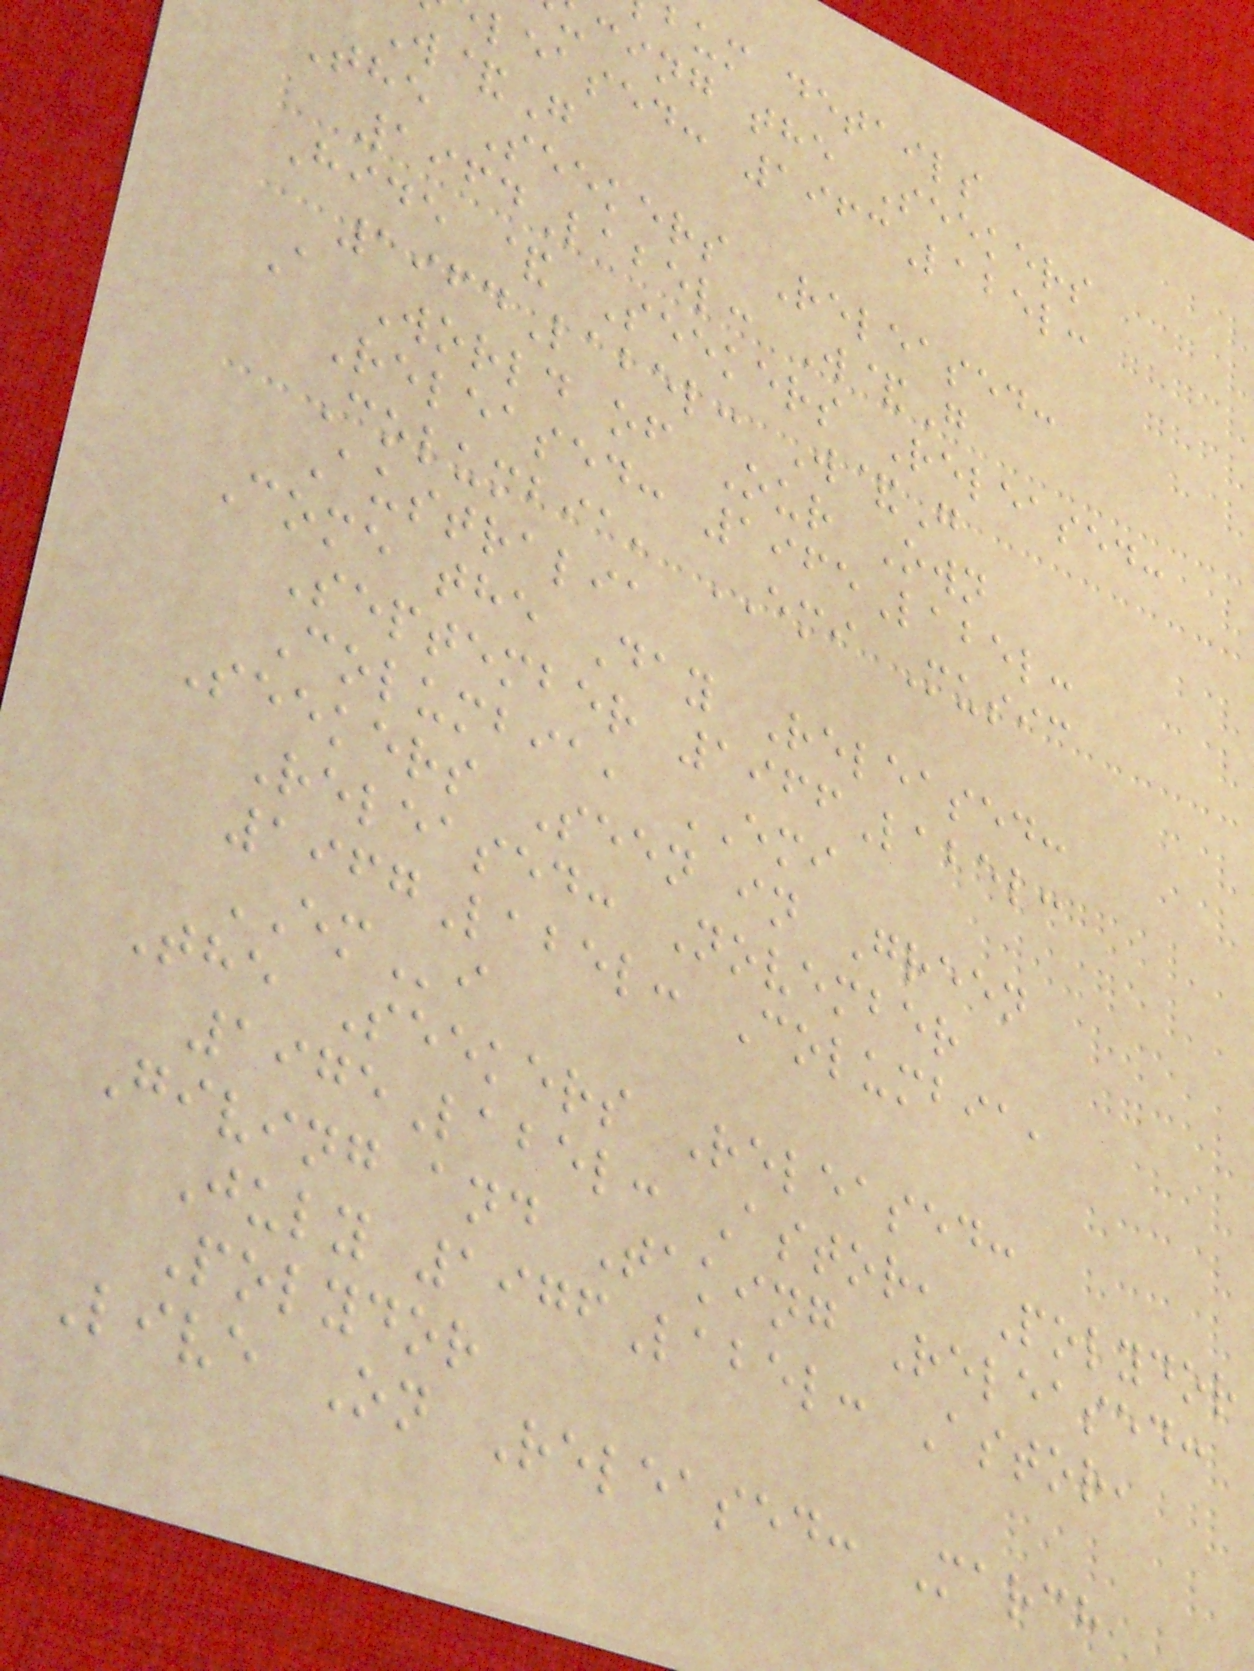bum details
cing the Seekers
leased: 1963Label:
W&G
The Seekers Released:
1964Label: W&G
Hide & Seekers Released:
1964Label: W&G
A World of Our Own
Released: 1965Label:
Columbia, EMI Music
Australia
Come the Day Released:
September 1966Label:
Columbia, EMI
Seekers Seen in Green
Released: November
1967Label: Columbia,
EMi
The Seekers Released:
1975Label: Astor, Polydor
Giving and Taking Released:
July 1976Label: Astor,
Polydor
Live On Released: March
